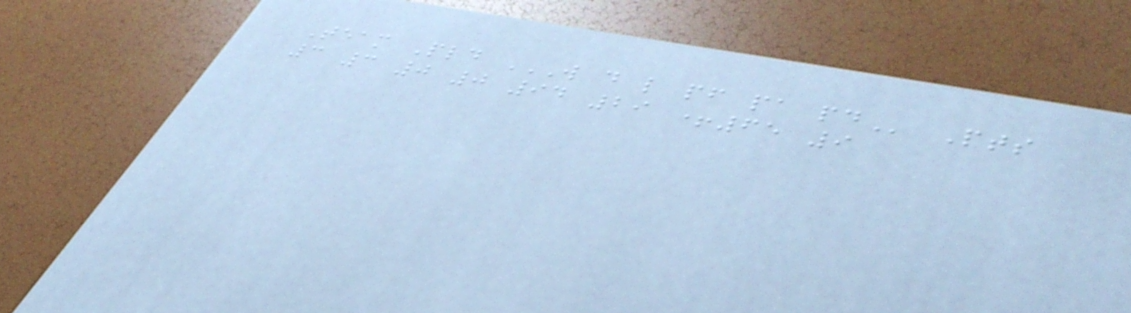Team Pld W D L PF PA PD Pts
3 3 0 0 94 29 +65 9
